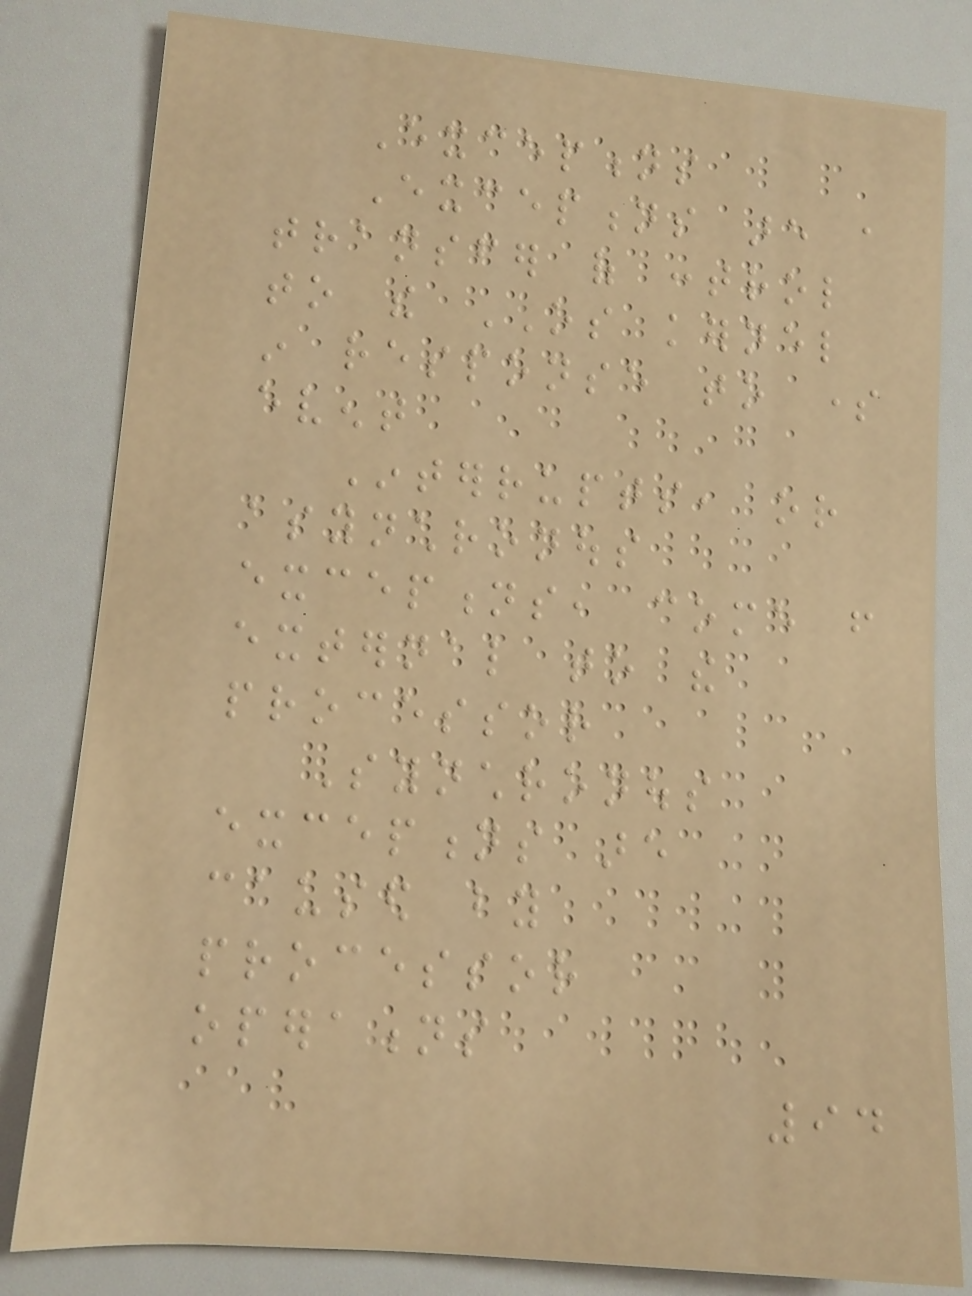Exceptions
Exceptions are a
transfer of control
to the OS kernel
in response to some
event
Interrupts, or
asynchronous
exceptions, come from
external to the
processor
Synchronous
exceptions are
caused by
processor
operations
94
